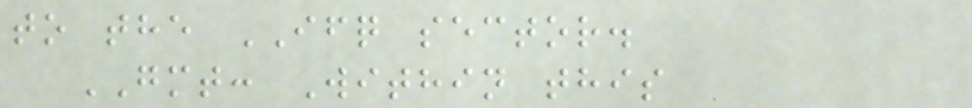to the IFQ sector.
GMT: Within this
